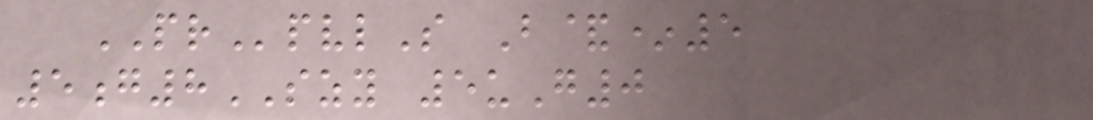PRpvlS B&*5
5g8SZY 5uG0
